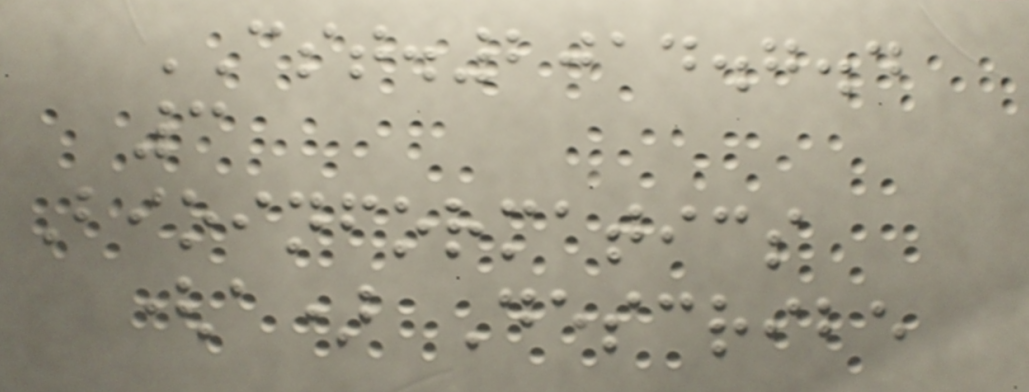CST.2014.7.4
3
Bioinformatics
(a) Describe
